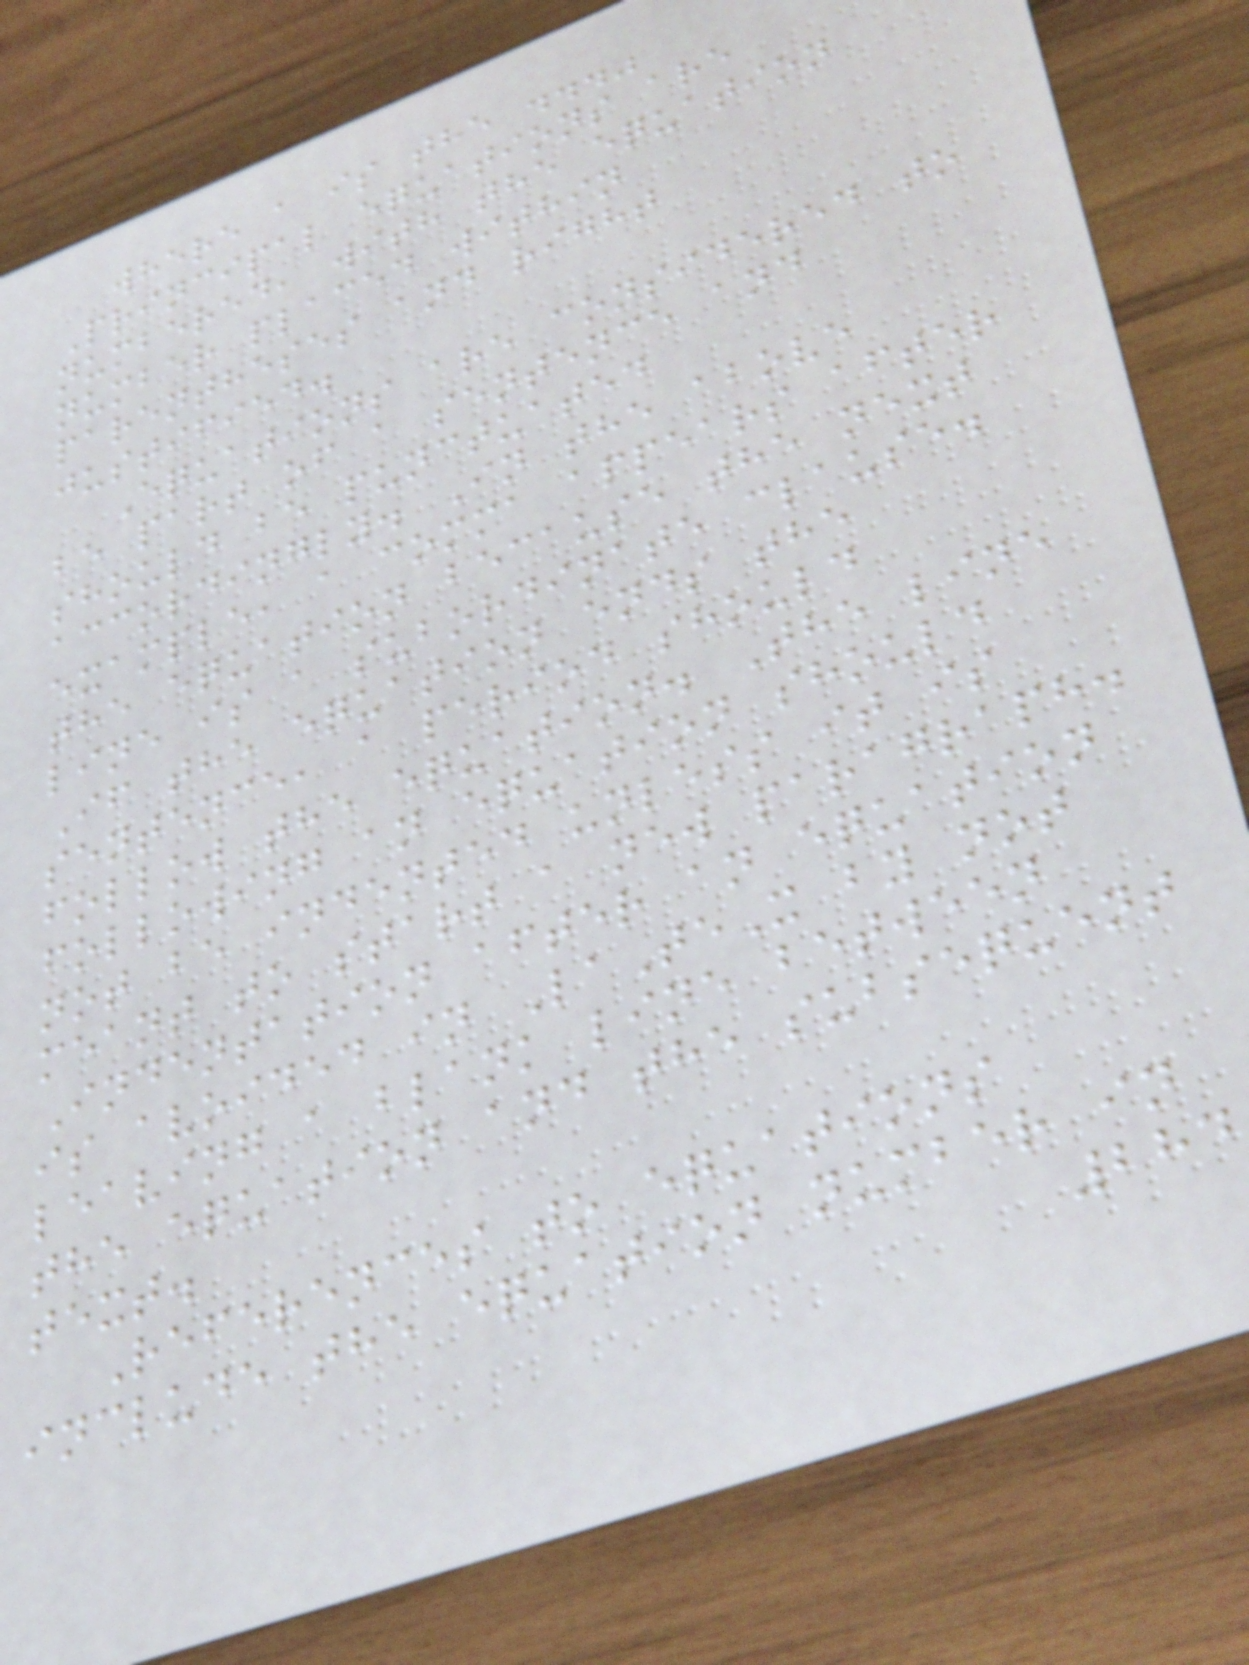where a is the ..."
Principal equations are
numbered, with the equation
number placed within
parentheses and right
justified.
Equations are considered to
be part of a sentence and
should be punctuated
accordingly. In the above
example, a comma appears after
the equation because the next
line is a subordinate clause.
If the equation ends the
sentence, a period should
follow the equation. The line
following an equation should
not be indented unless it is
meant to start a new paragraph.
Indentation after an equation
is avoided in LaTeX by not
leaving a blank line between
the equation and the subsequent
text.
References to equations
include the equation number in
284
